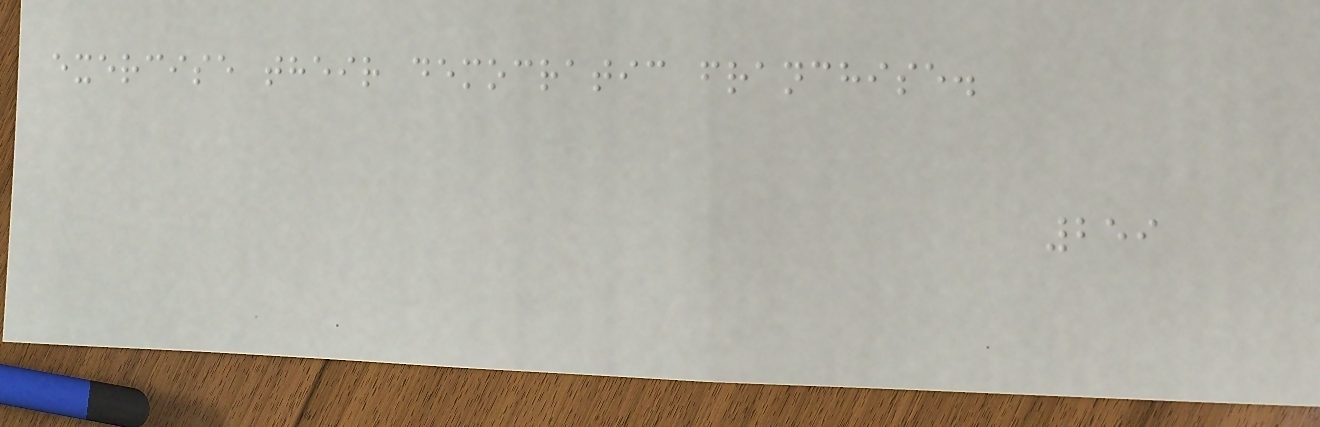exercise their democratic franchise.
259
